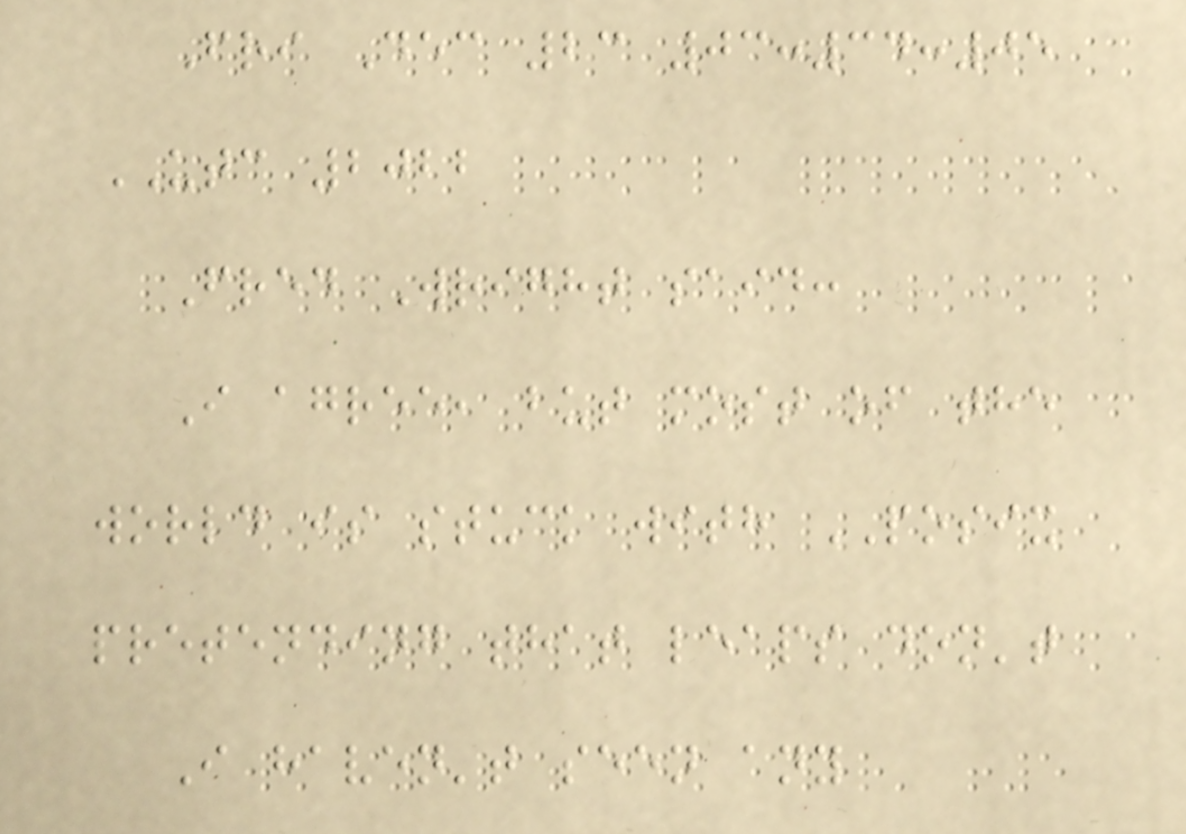Fri Dec 23 03:34:05
UTC 2022
Fred Wright said:
I agree, but most of the
world is stuck with POSIX
pretending that leaps don't
I haven't seen any
